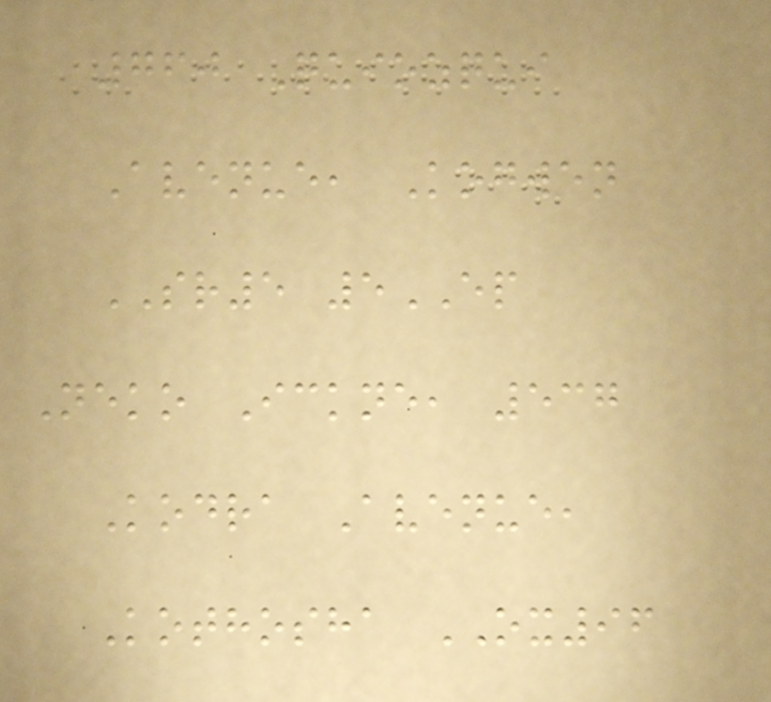760 Quiozqui
Avenue, Kogwen
SR5 5EP
Neko Ickne, 537
Kodra Avenue,
Kothosha OX96
